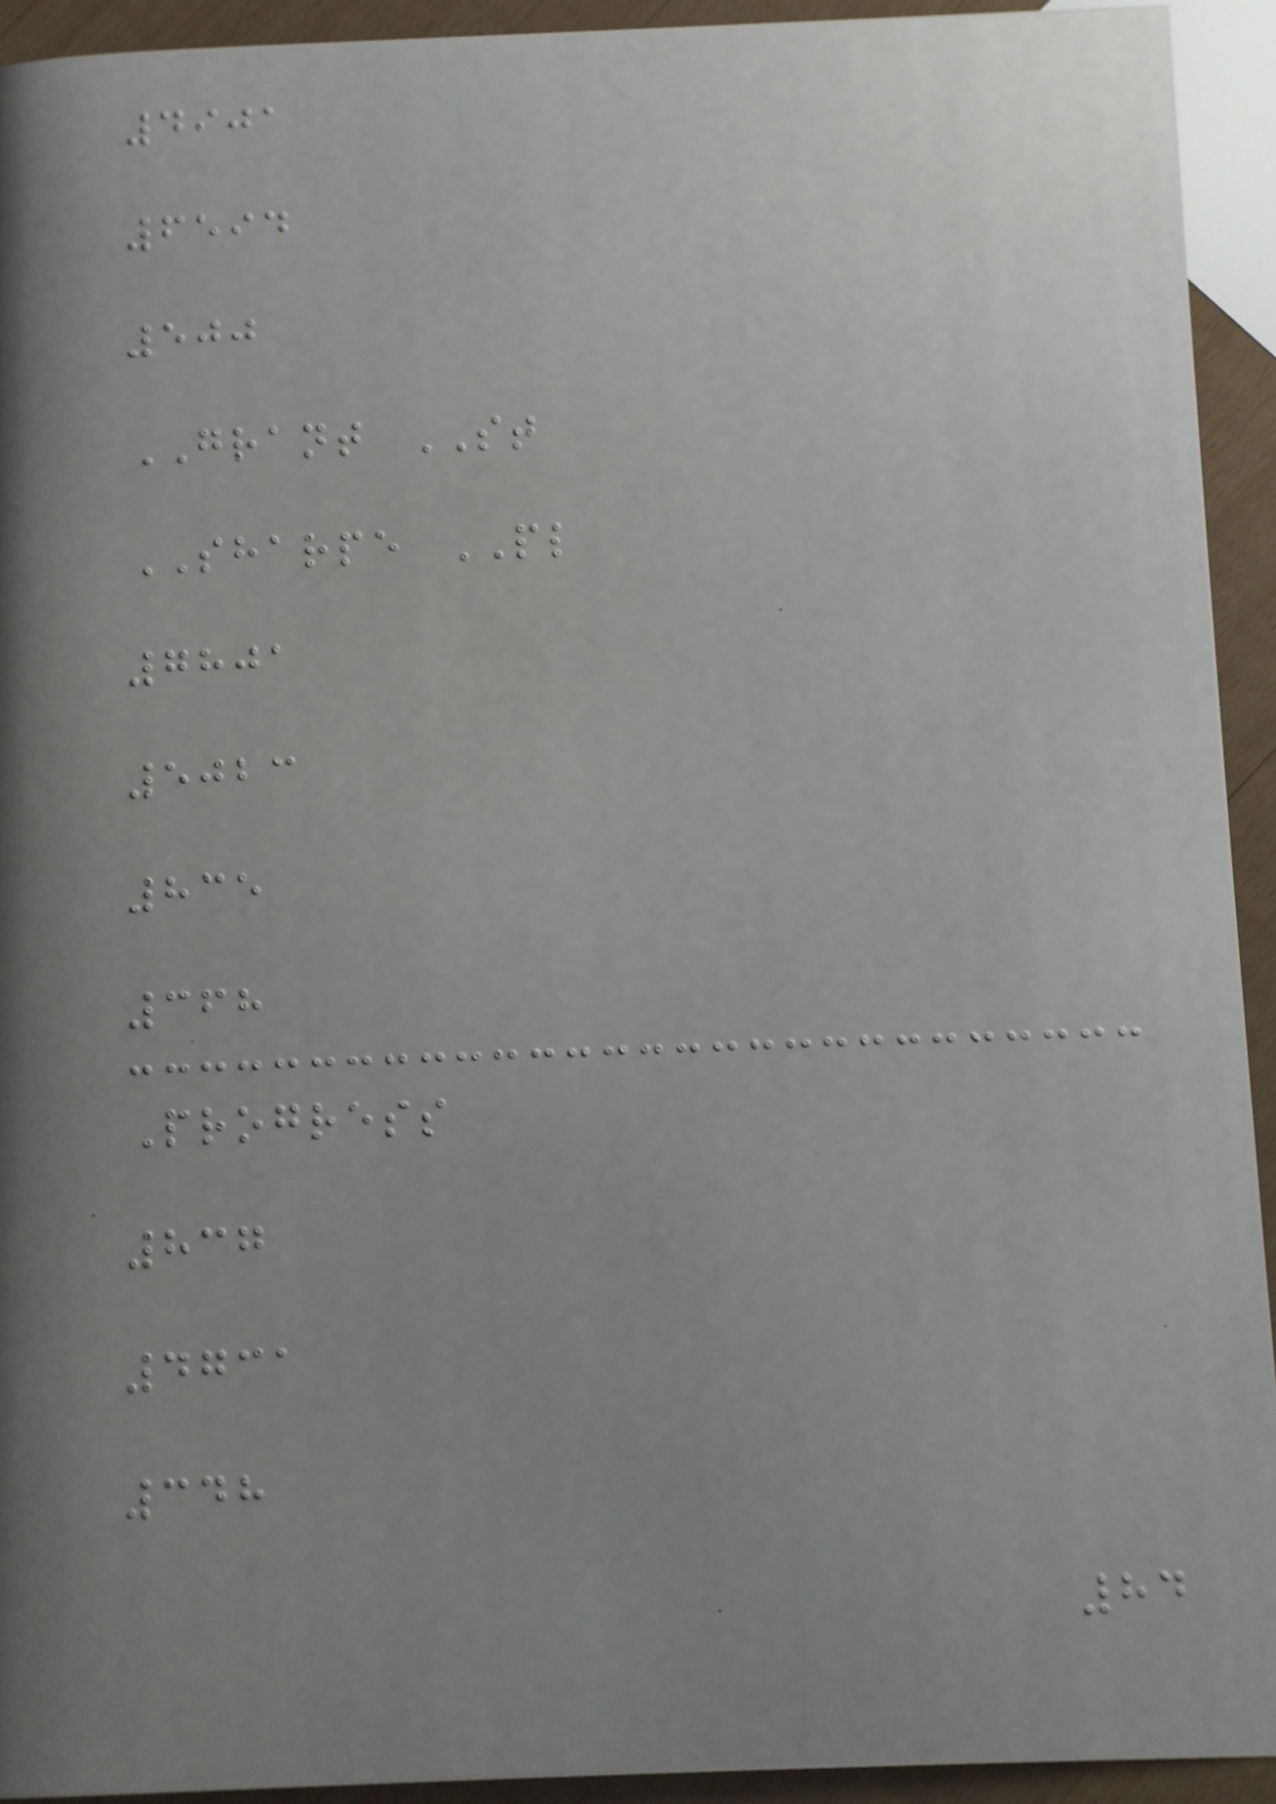4901
6594
500
GRANT ST
SHARPE PL
7801
5023
835
368
Progress
837
4731
348
84
